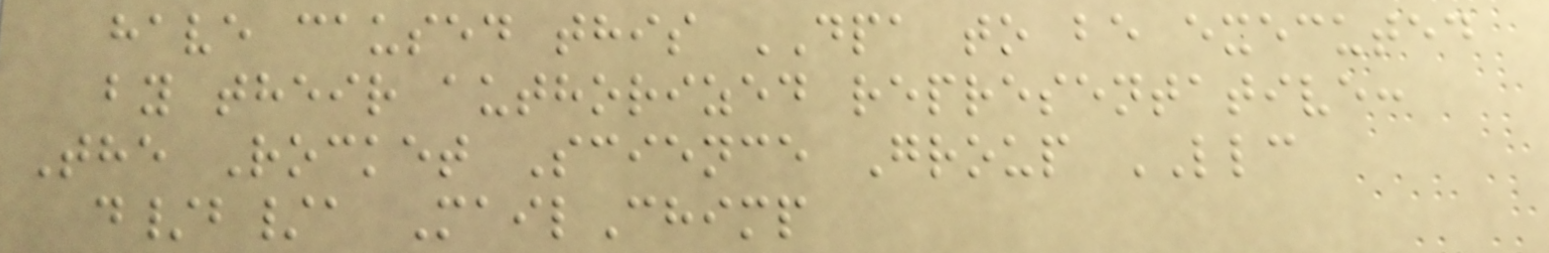have caused this DPA to be executed
by their authorized representative:
The Rocket Science Group LLC
d/b/a MailChimp
